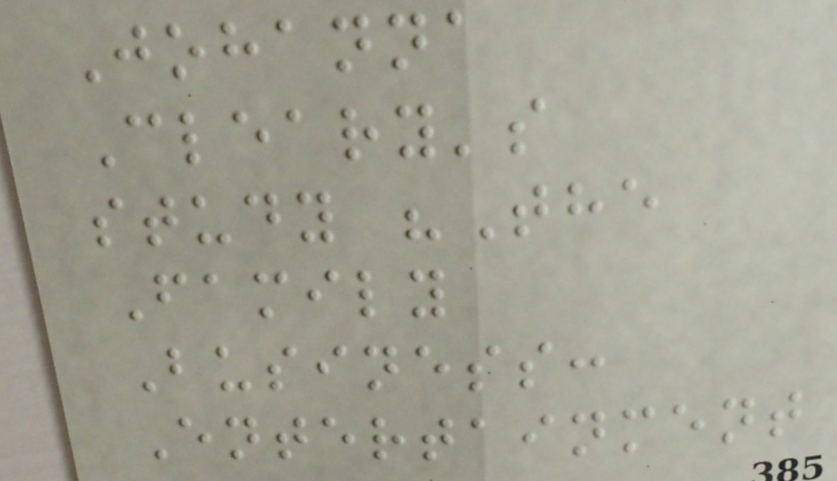Johanna
Cleary's
study "The
Family
Business:
Entertainment
